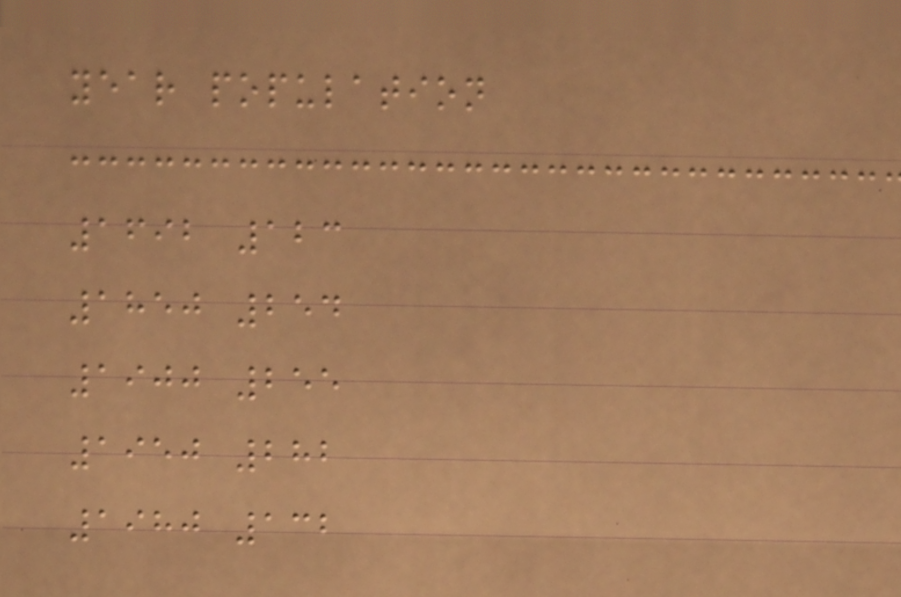year population
1692 123
1850 254
1900 255
1950 282
1980 132
